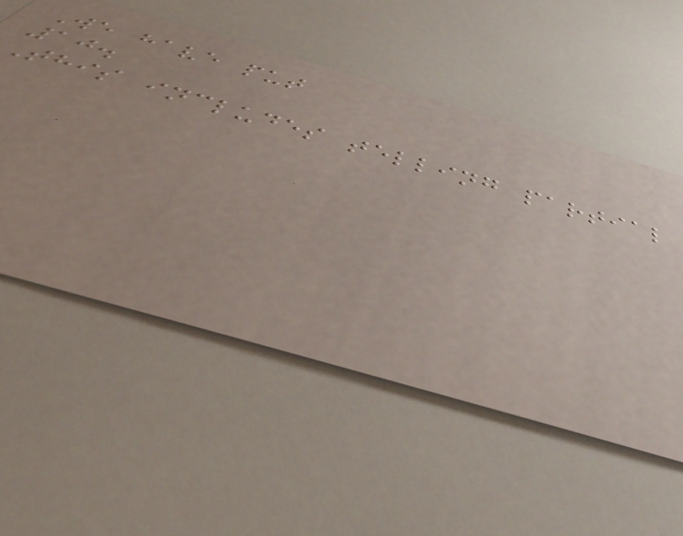We have put
10.
This includes telling partial
